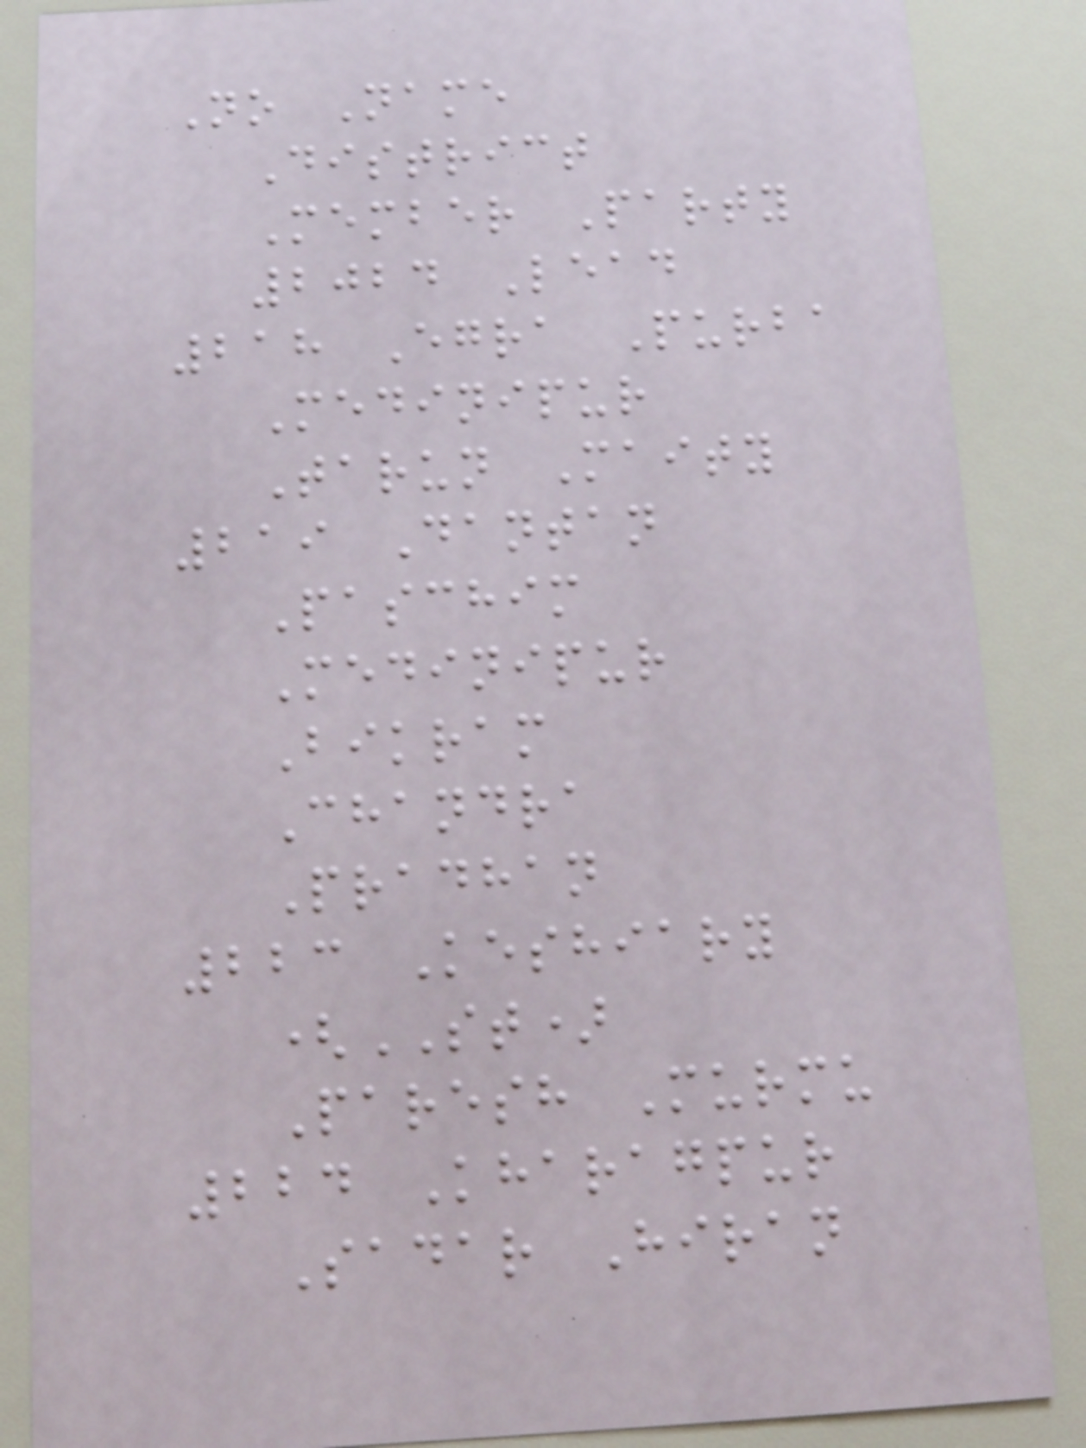No Name
District
Member Party
2024 Lead
218 Egra Purba
Medinipur
Tarun Maity
219 Dantan
Paschim
Medinipur
Bikram
Chandra
Pradhan
223 Keshiary
(ST)
Paresh Murmu
224 Kharagpur
Sadar Hiran
